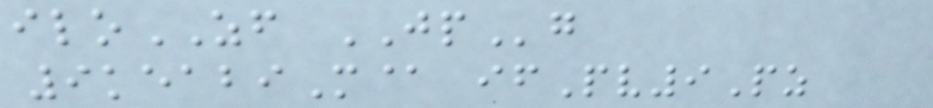iloZF JPg
9keabiM@ ifPv9Pz
